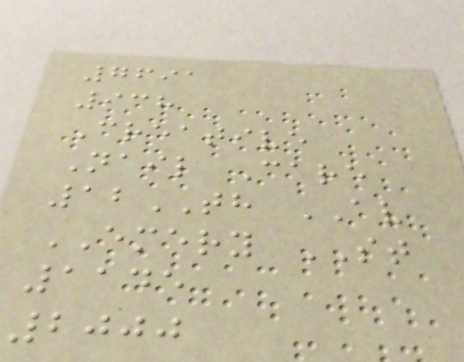7691
938
Creative
Nail Care
12TH AV
EMERY ST
1145
2000
